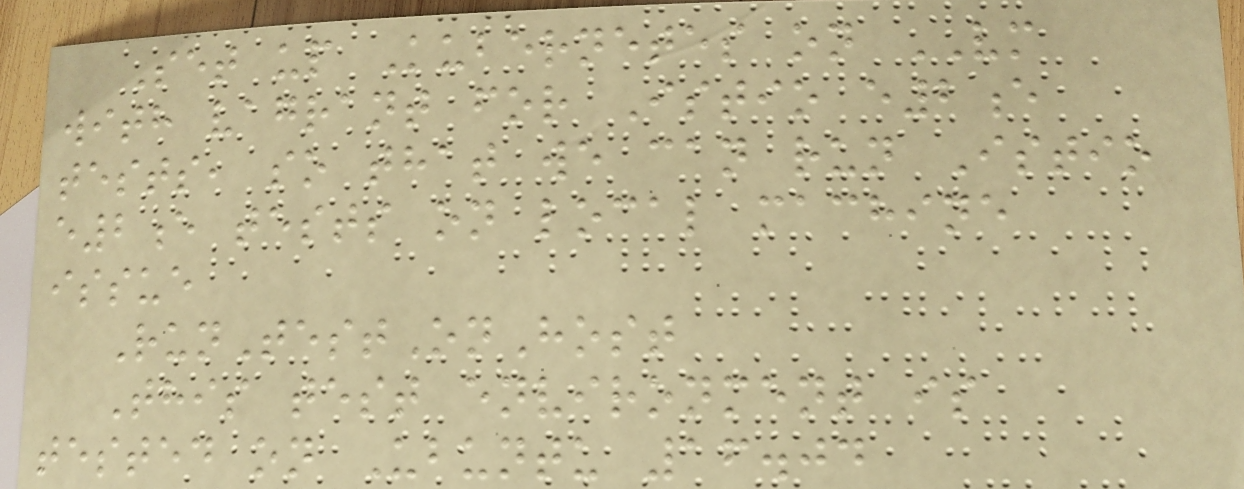Set up Kubernetes on VM
with vagrant for Istio e2e
tests, so that we can run Istio
e2e tests on local machine
issue
RunTestOnHost
This test environment is
tested on Ubuntu 16.04
